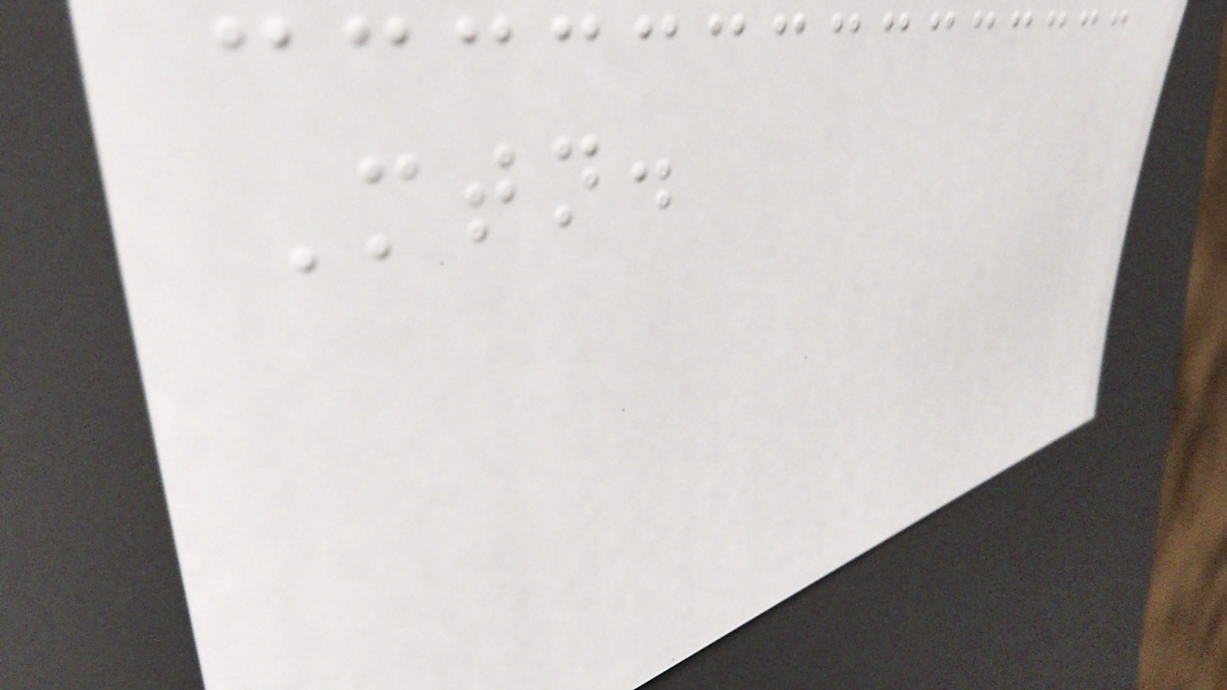Mtn.
